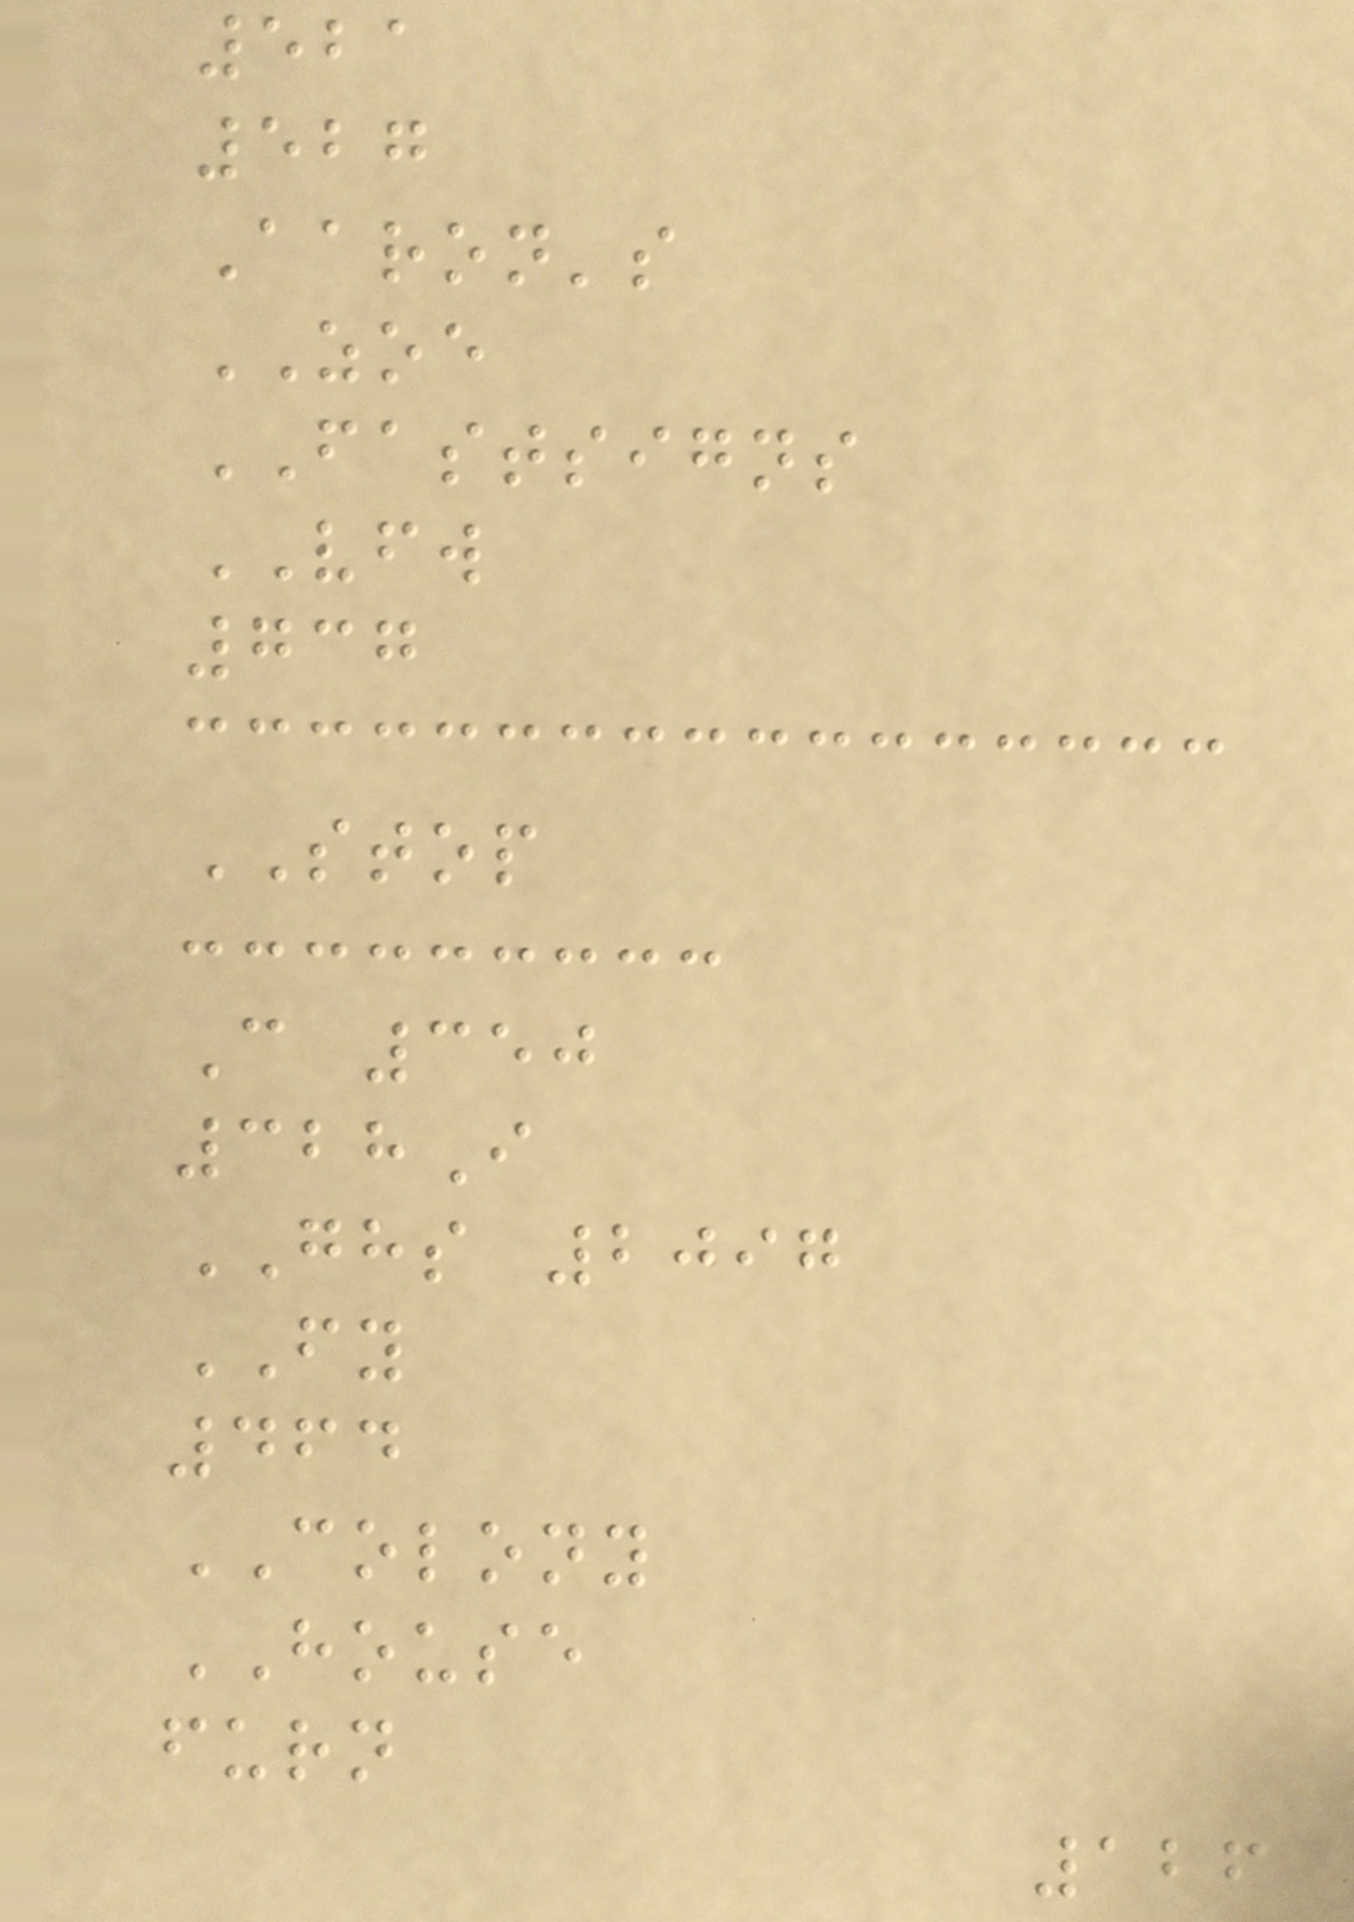521
527
Aaron's
ZOE
FASTSIGNS
VFW
737
STOP
C 350
328I
GHS 2097
FY
464
COLONY
HOUSE
furn
126
